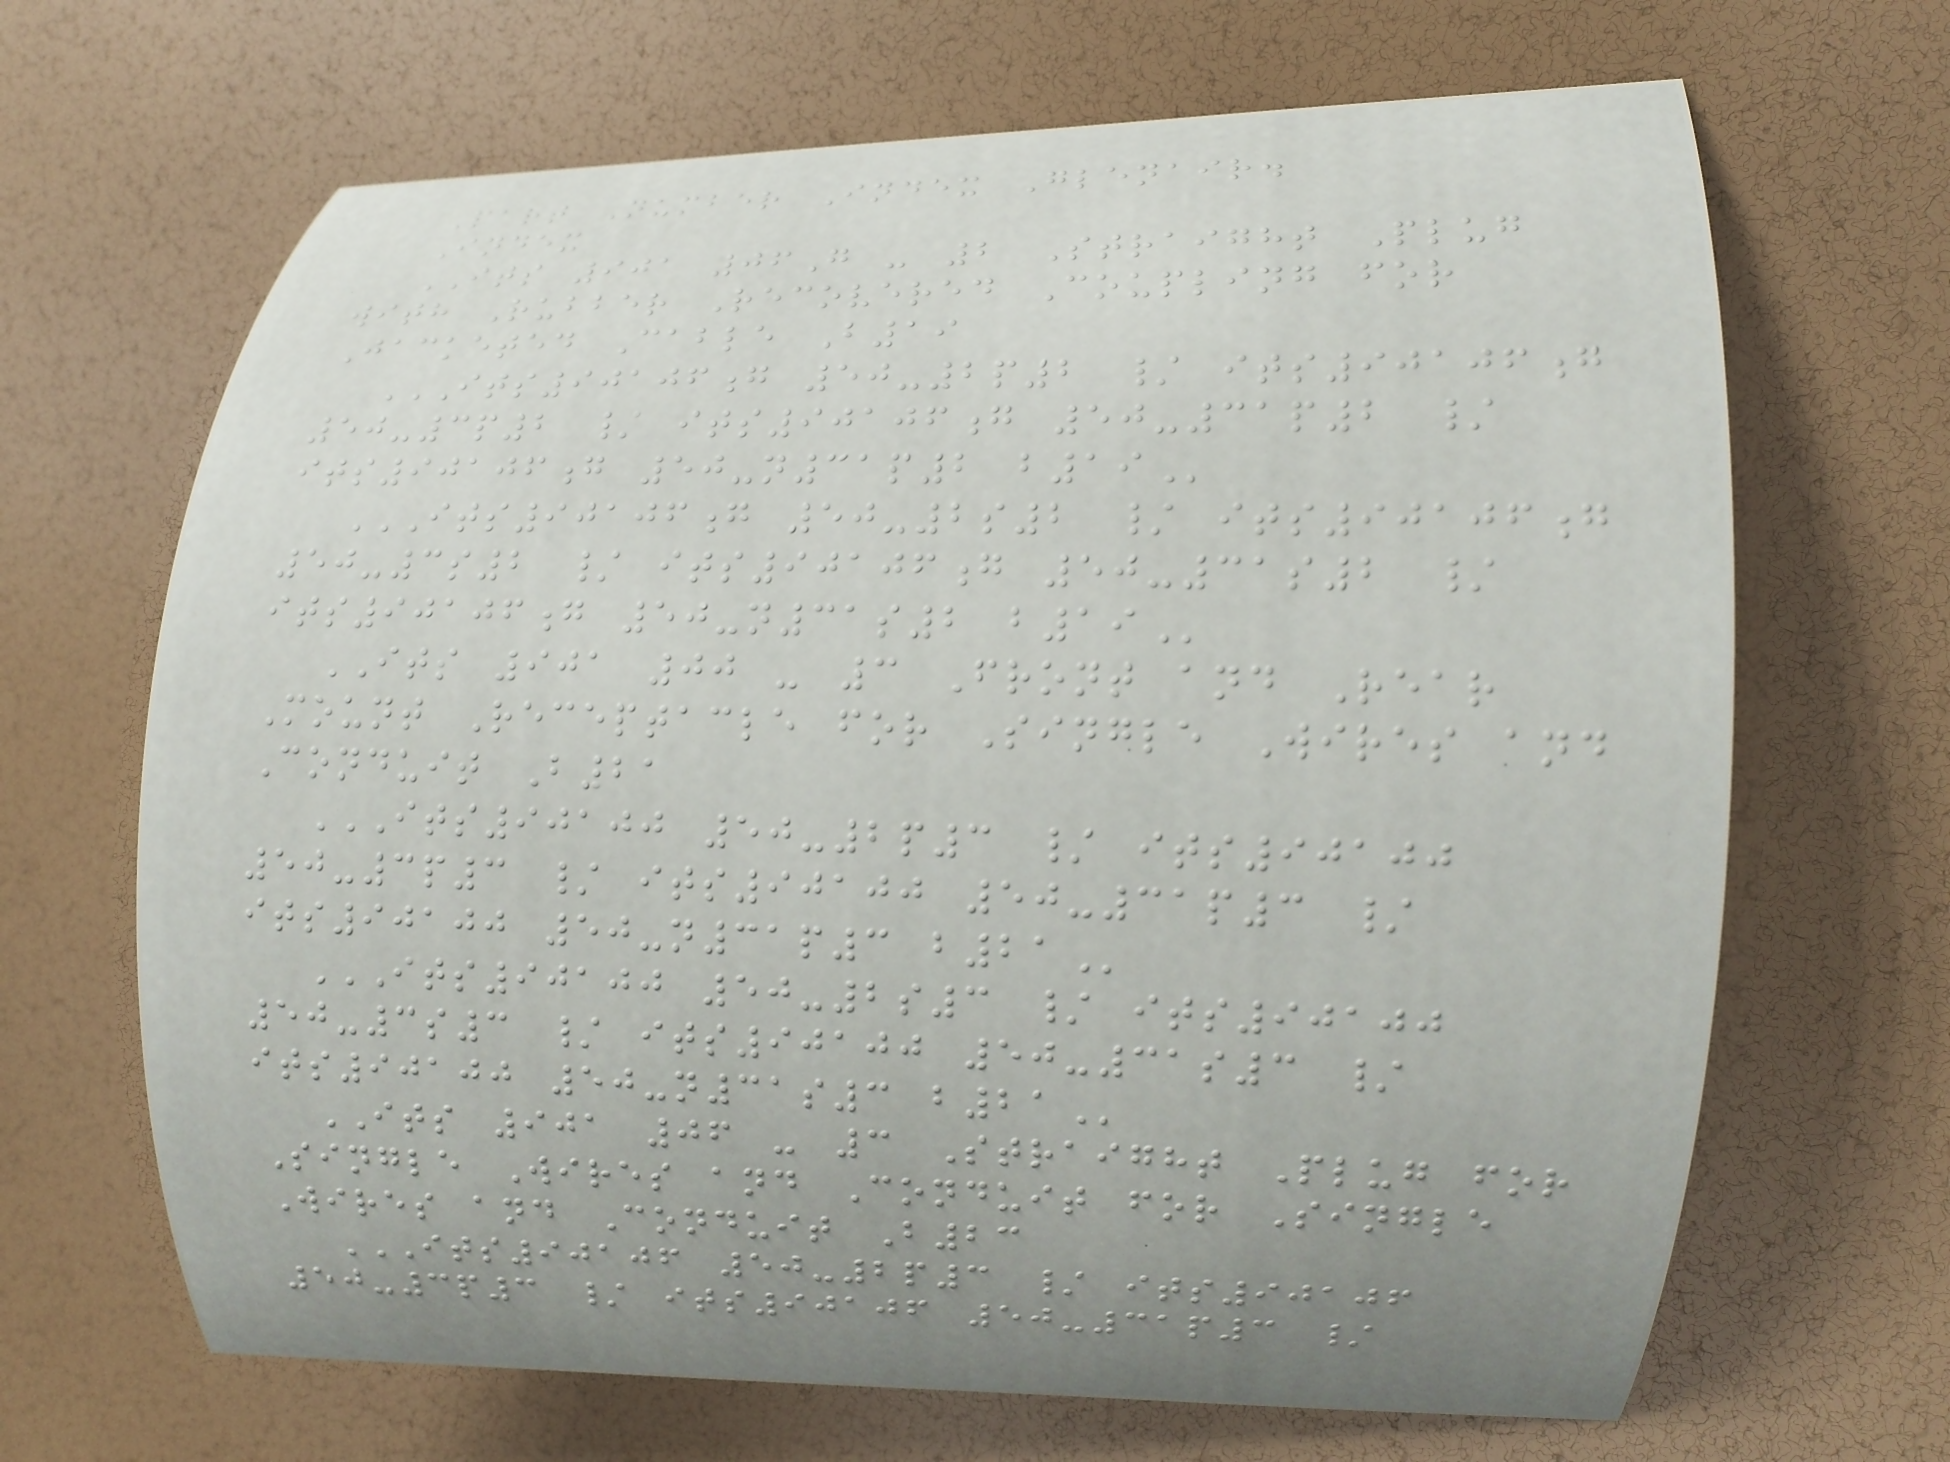Part Number Index Glenair.
Index
ITS 901 06G - 2 Straight Plug
with Rubber Recovered Coupling for
Jacketed Cable B19
ITS90106G 50-2P2 / ITS90106G
50-3P2 / ITS90106G 50-31P2 /
ITS90106G 50-N31P2 B19
ITS90106G 50-2S2 / ITS90106G
50-3S2 / ITS90106G 50-31S2 /
ITS90106G 50-N31S2 B19
ITS 901 00 - 3 Front and Rear
Mount Receptacle for Single Wires and
Conduit B21
ITS90100 50-2P3 / ITS90100
50-3P3 / ITS90100 50-31P3 /
ITS90100 50-N31P3 B21
ITS90100 50-2S3 / ITS90100
50-3S3 / ITS90100 50-31S3 /
ITS90100 50-N31S3 B21
ITS 901 06 - 3 Straight Plug for
Single Wires and Conduit for Single
Wires and Conduit B23
ITS90106 50-2P3 / ITS90106
50-3P3 / ITS90106 50-31P3 /
